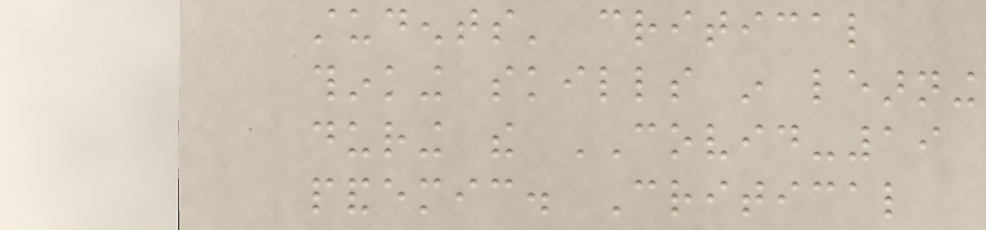students' critical
thinking skills in learning
during the COVID-19
pandemic. Critical
